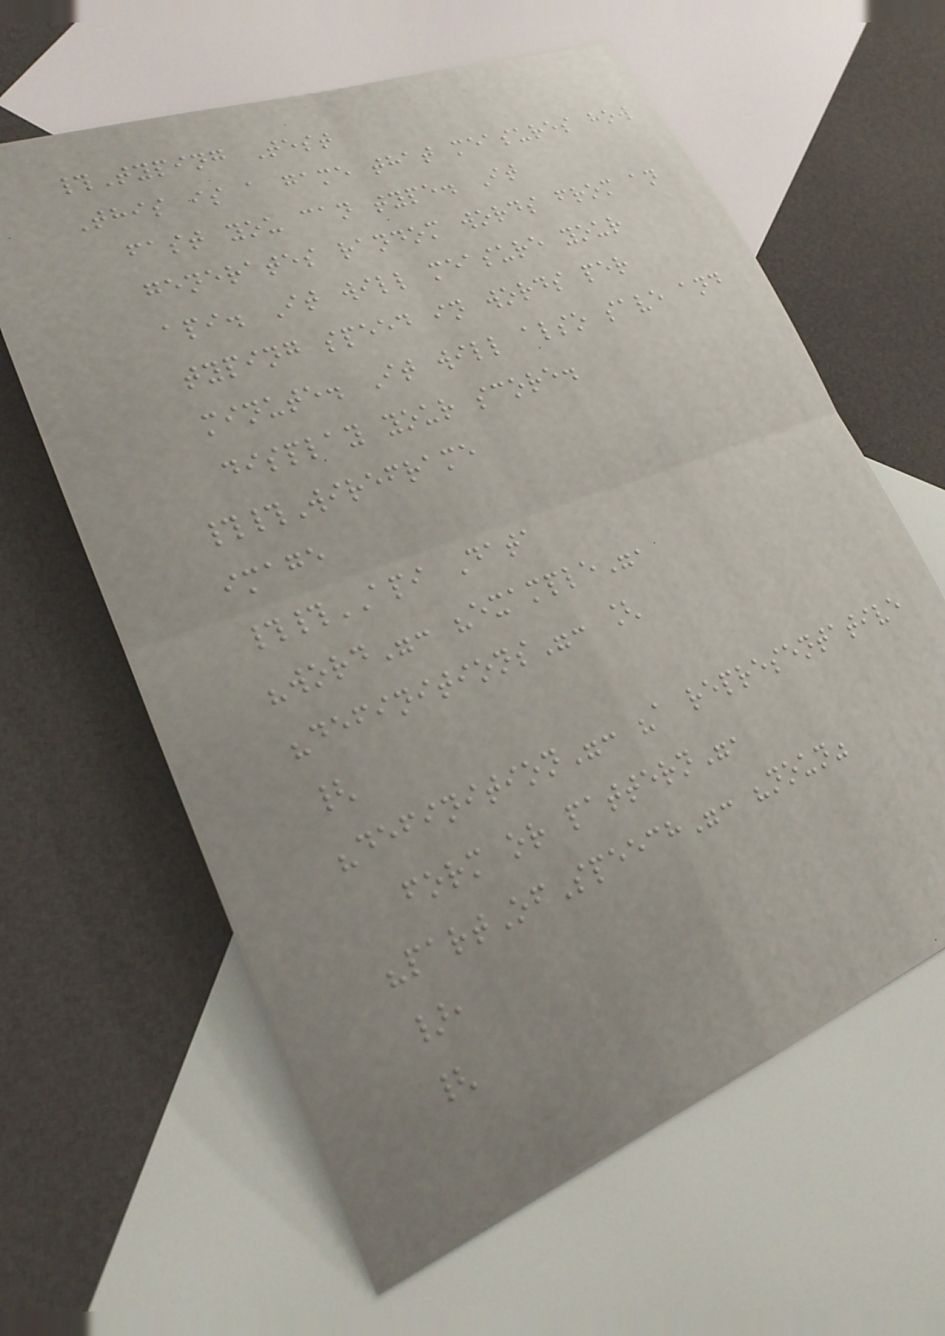#Typing Test
This is a game that measures how
fast you can type. It
generates random words from an
api. It will measure your
typing speed in words per
minute. It will also save and
display your score.
##Wireframe
image
##API Data
"word": "example",
"definitions": [
{
"definition": "a representative
form or pattern",
"partOfSpeech": "noun"
},
{
